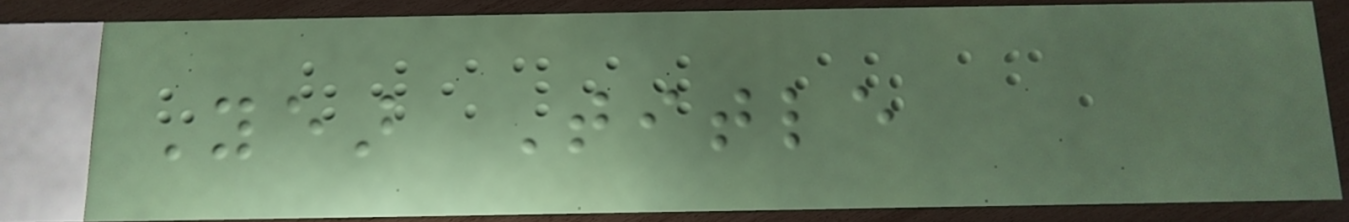Year Title
